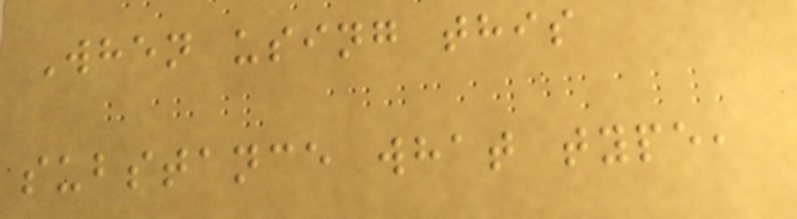When using this
substance what type,
